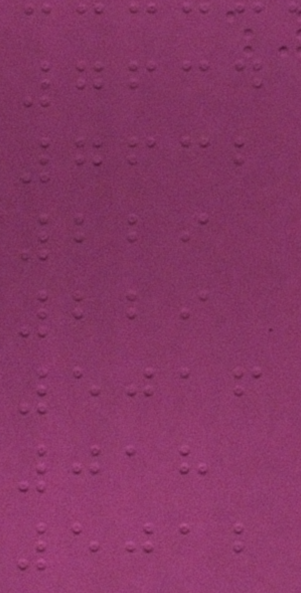7634
7632
229
229
5016
018
5012
